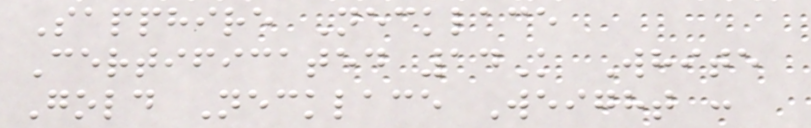Sapphire Necklace
Certificated 14K White
Gold Necklace Weight :
